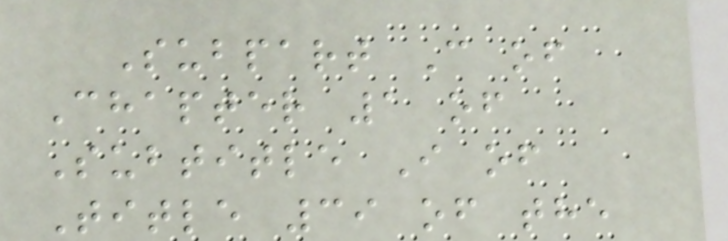Subpart C of
Chapter 1 of
Subtitle I of
Title 39 of the
